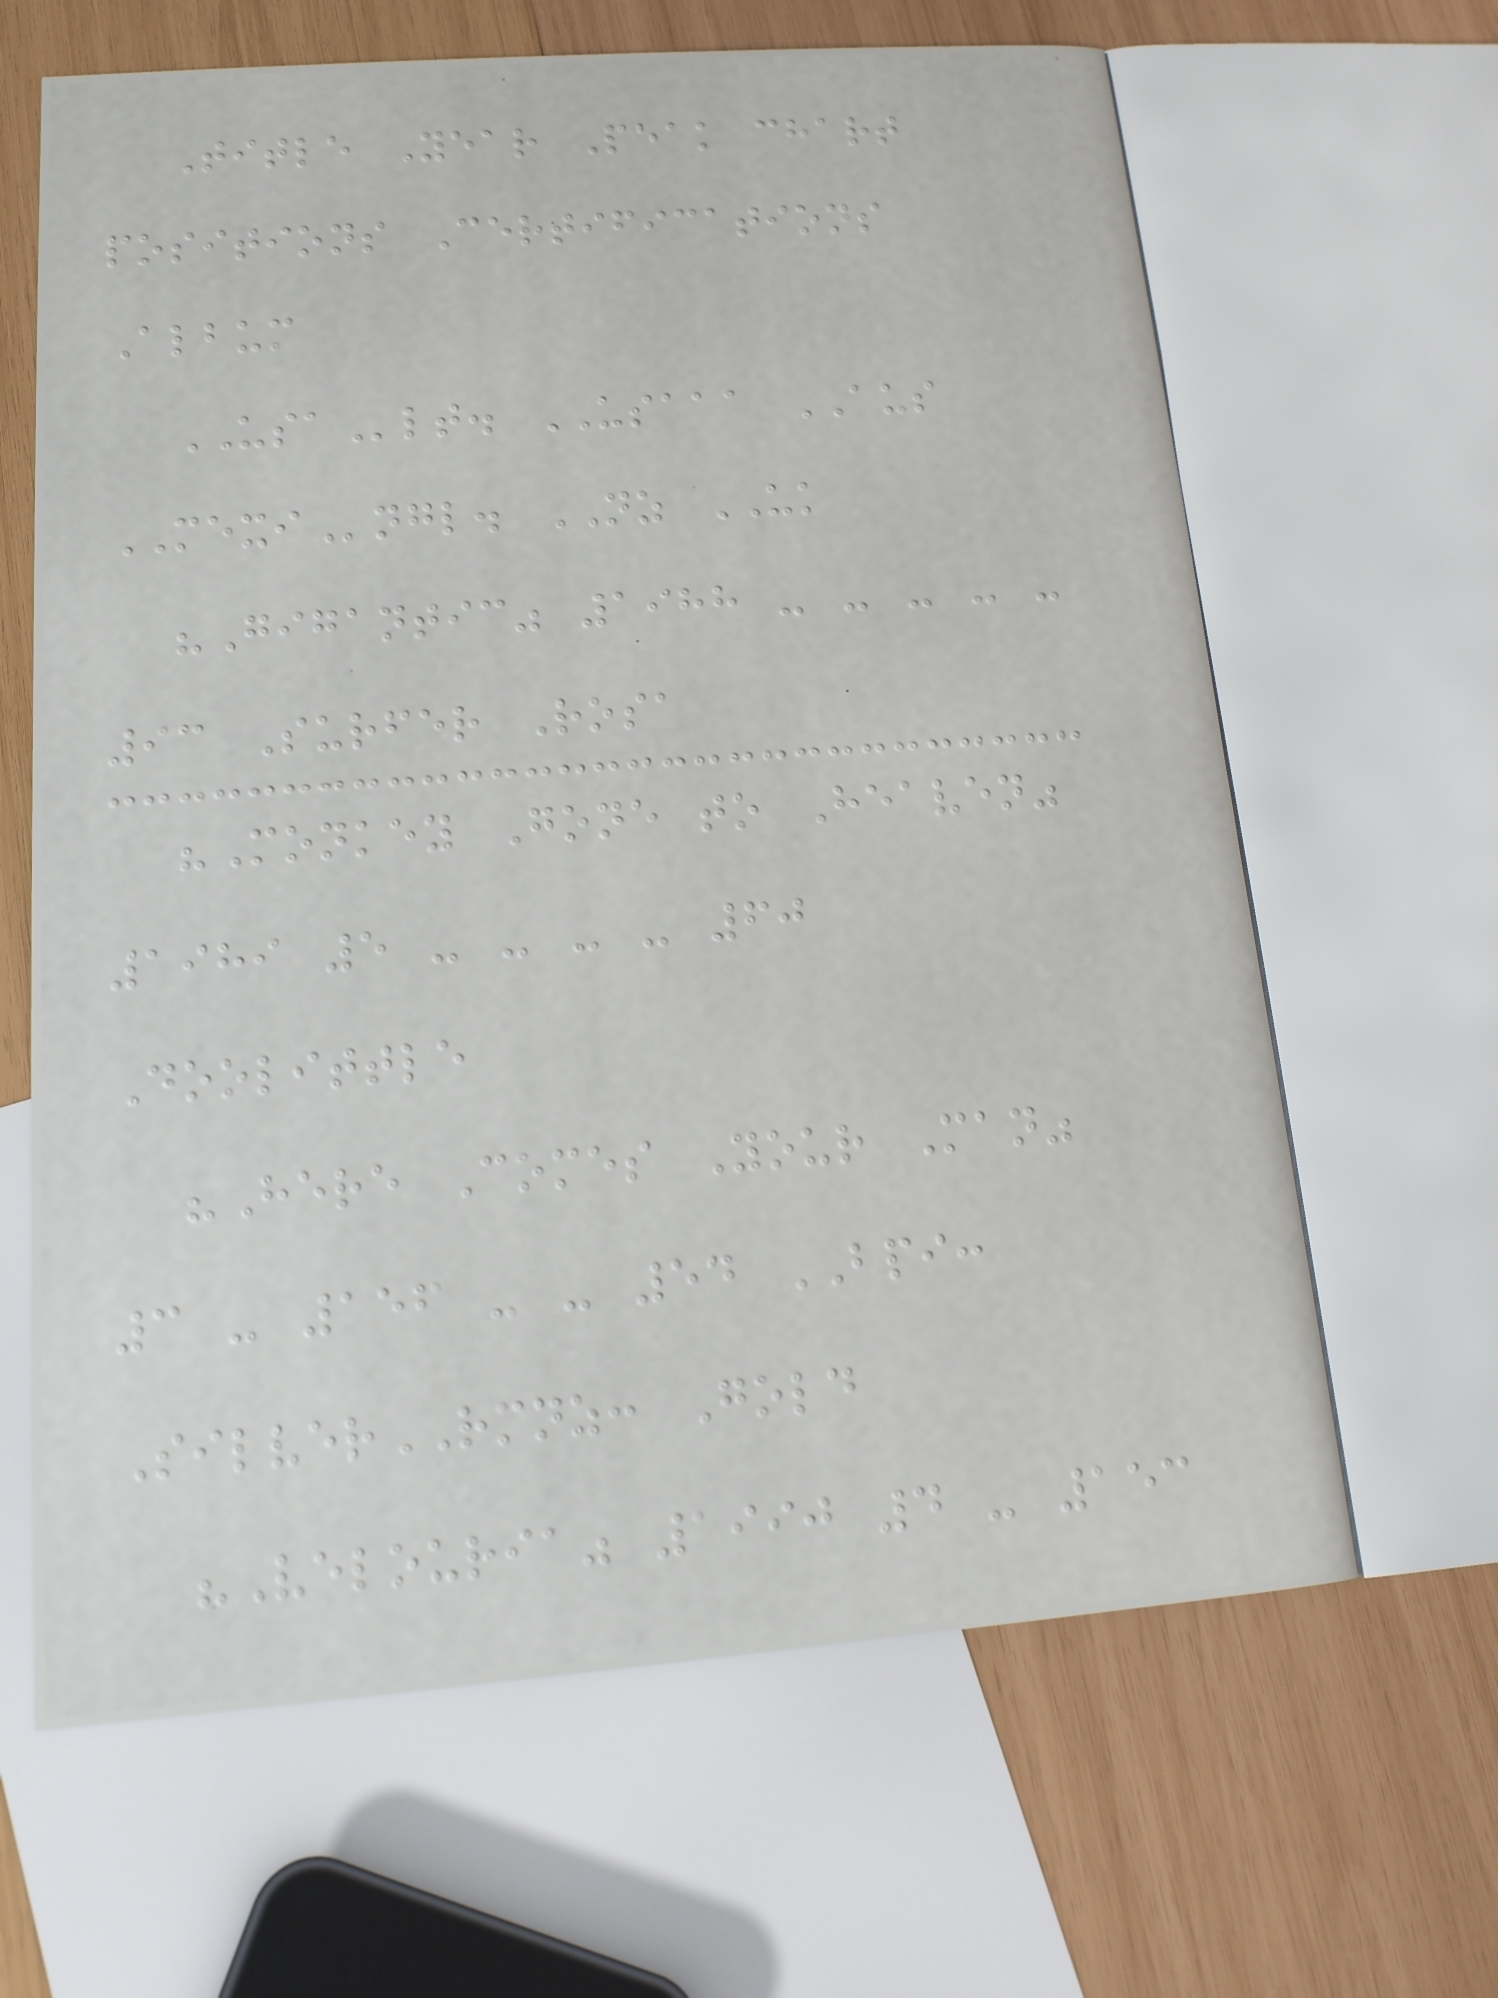Title Year Peak chart
positions Certifications
Album
USAlt. USAAA AUS
MEXIngl. NZ UK
"Gigantic" 1988 - - - - -
93 Surfer Rosa
"Monkey Gone to Heaven"
1989 5 - - - - 60
Doolittle
"Here Comes Your Man"
3 - 156 - - 54 BPI:
SilverRMNZ: Gold
"Velouria" 1990 4 - 153
